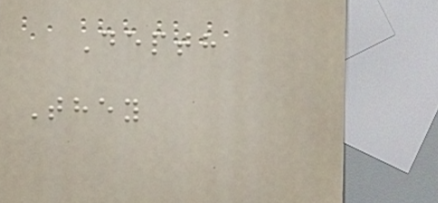Depth
They
